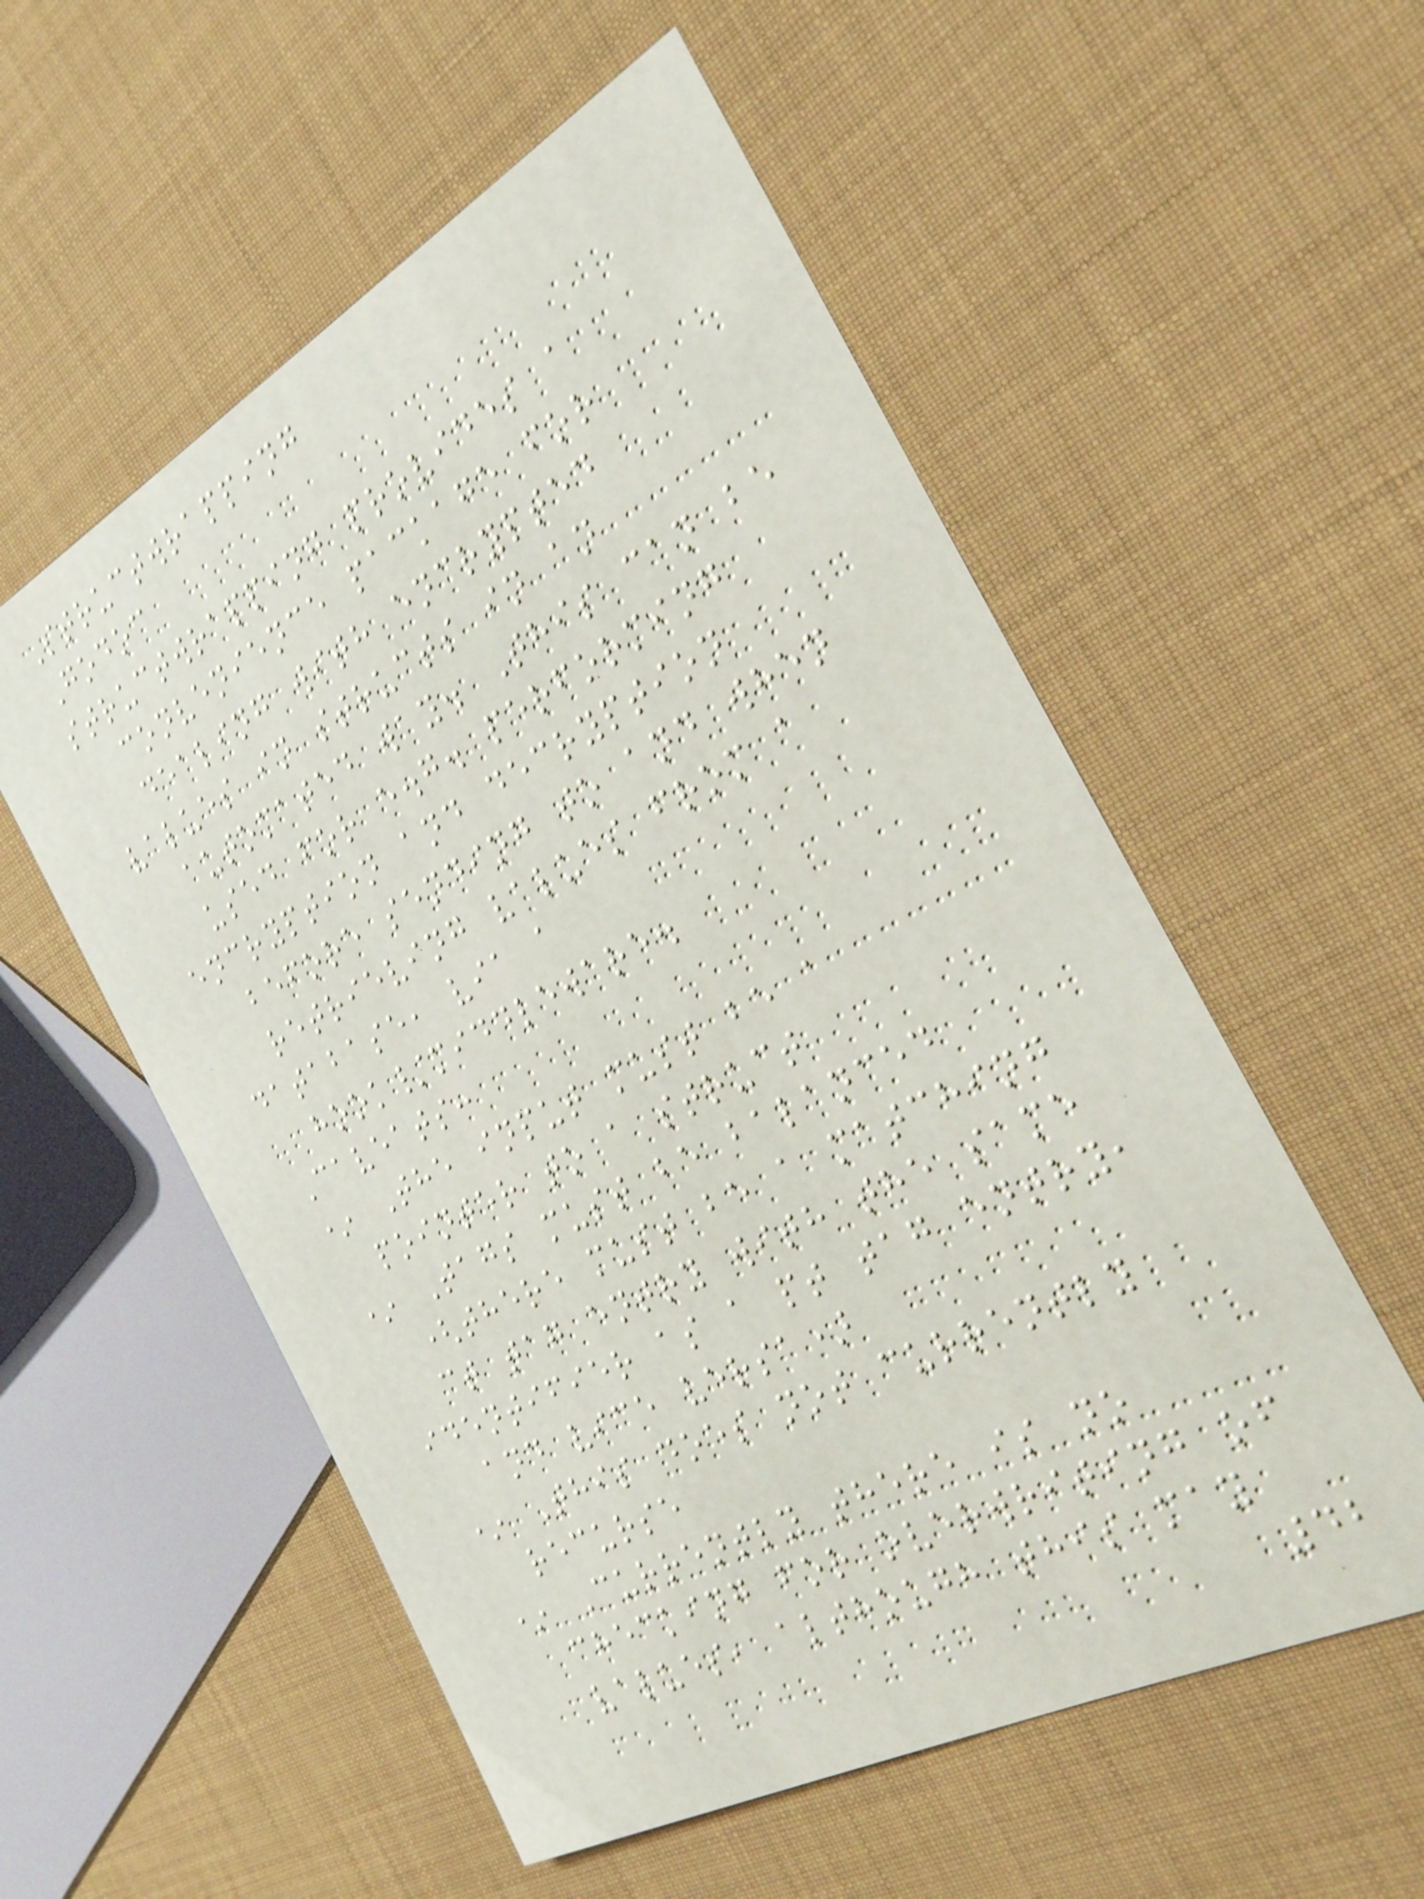Structwrapping
Godoc
structwrapping provides a
convenience package for
dealing with encrypted
values in structs in an
automated way. This can be
used for e.g. performing
encryption and decryption
before sending to and when
retrieving values from a
database, via a
hook/middleware.
Caveats:
* The input must be a
pointer to a struct
* Tags must be balanced
(there must be a matching
ct tag entry with the same
identifier as a pt tag entry,
and vice versa)
* This does not currently
recurse
* Currently there is no
checking for overwriting of
values, although this may
42
